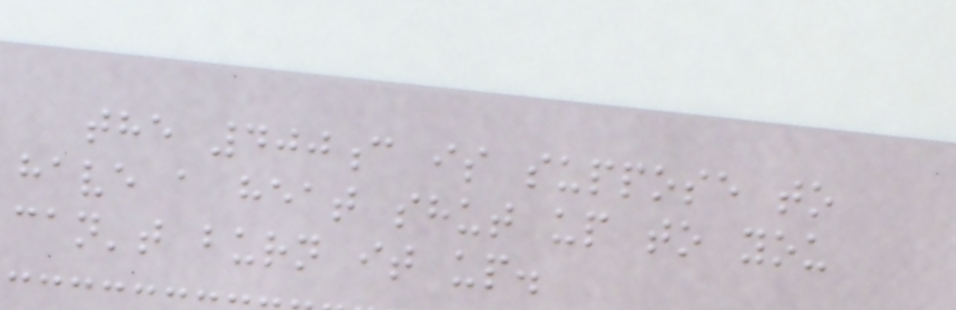the 400c is suppose to
have a heat shut up to you
can't burn it up.
